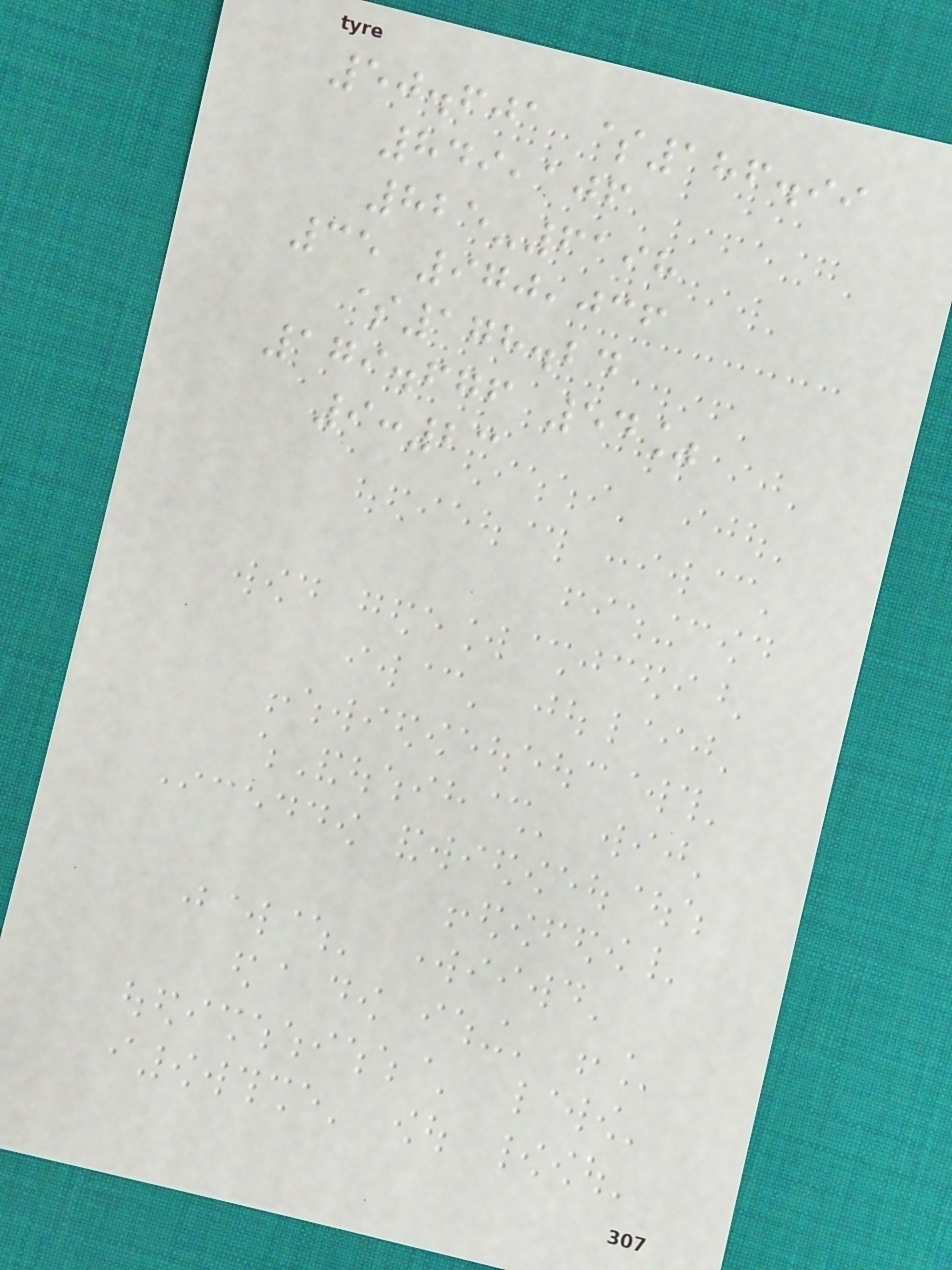50.601 $186.99
849,106
825-6198
35 970,036
$178.24
179.676 54%
9:23
